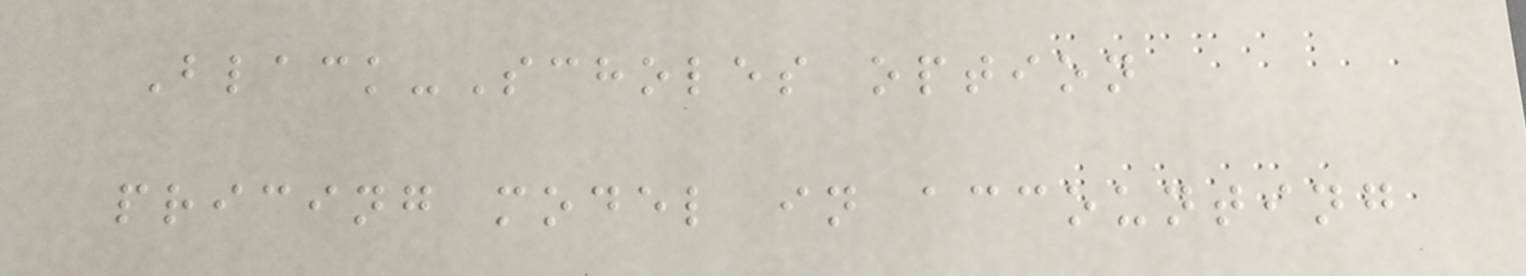Black-Scholes option
pricing model in accounting
